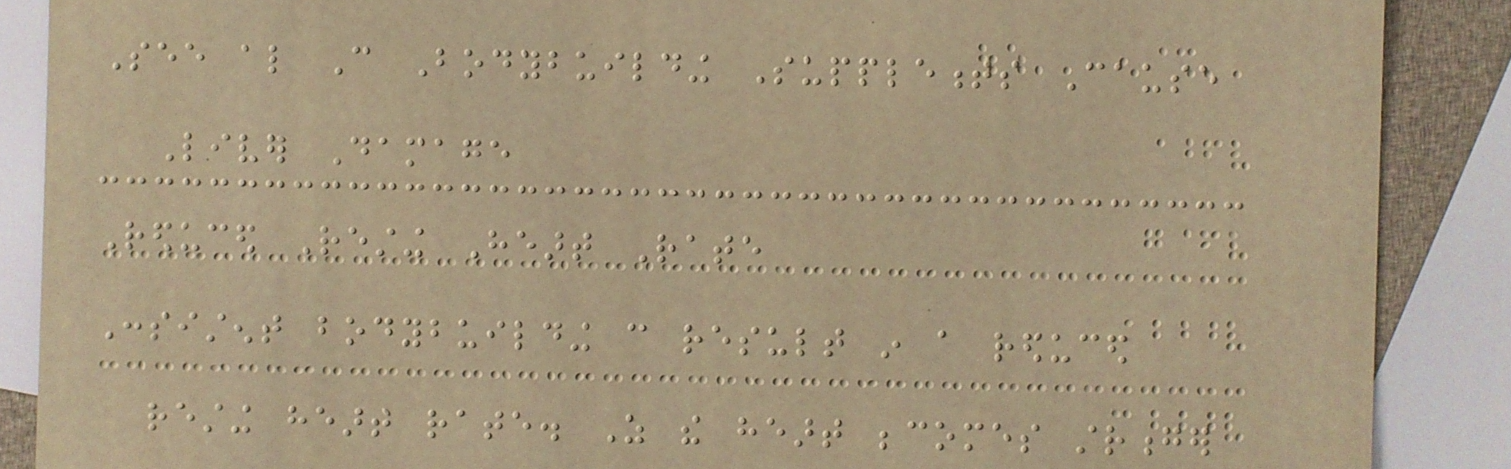See also Can Bodybuilding Supplements Cause
Liver Damage
Reduced Resting Heart Rate
Consistent bodybuilding can result in a reduced
resting heart rate. As the heart becomes stronger
